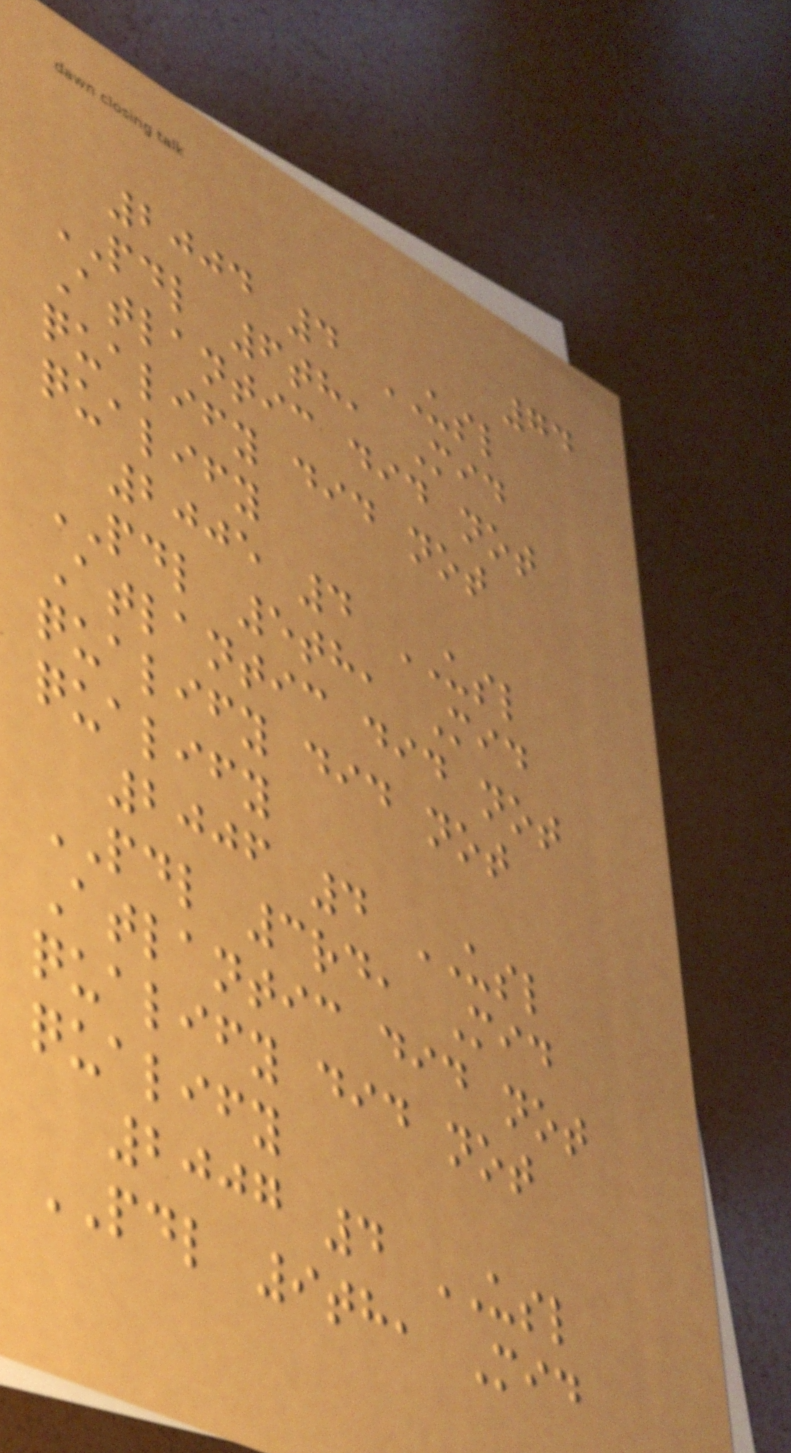74
2004 4 USL
PDL 6th, Mid
Atlantic did not
qualify did not
qualify
2005 4 USL
PDL 5th, Mid
Atlantic did not
qualify did not
qualify
2006 4 USL
PDL 3rd, Mid
Atlantic did not
qualify did not
qualify
2007 4 USL
PDL 9th, Mid
